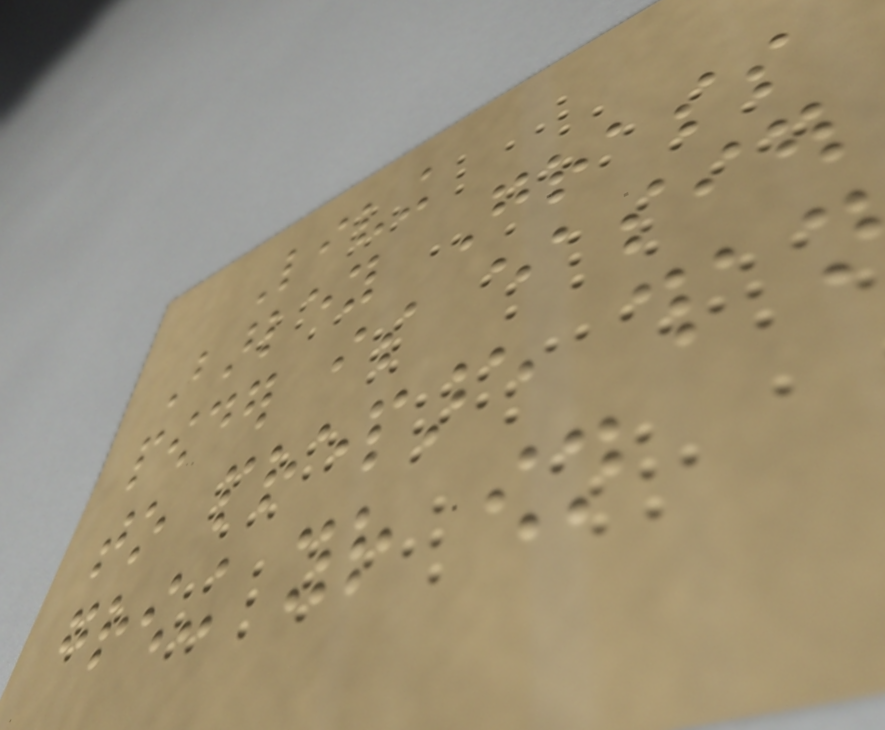Living
Barley Grass
powder is easier
to prepare than
growing your own
